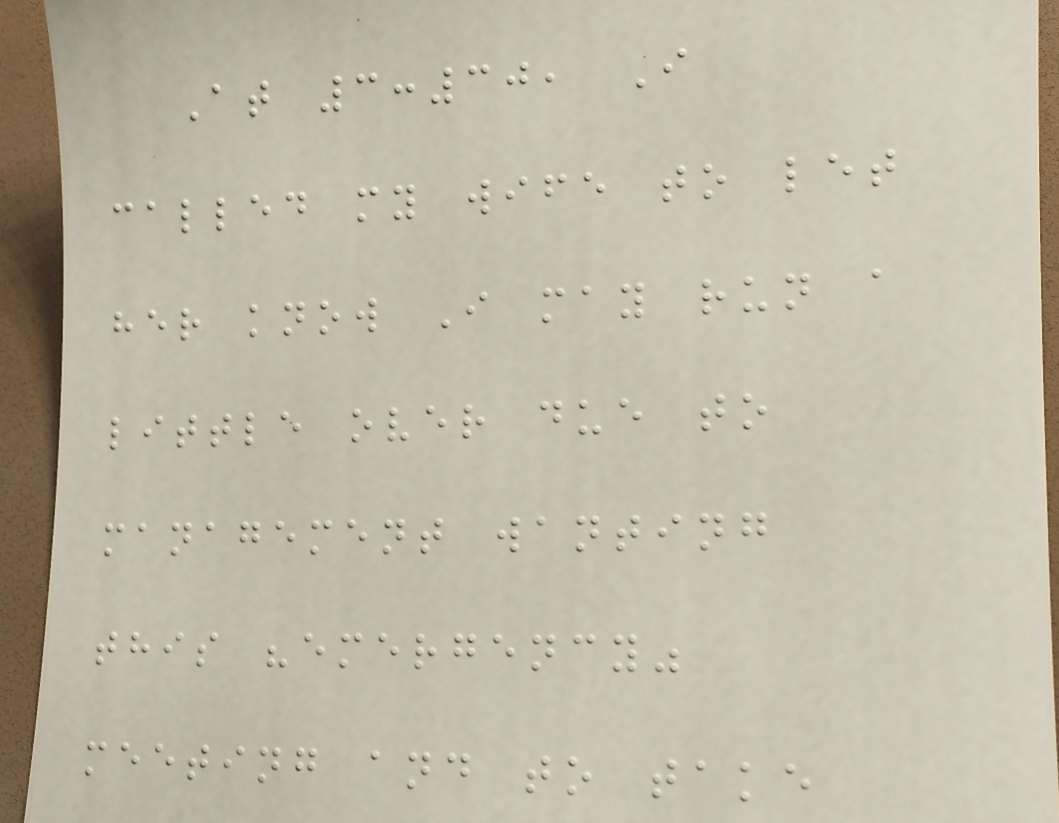At 3:30, I
called my wife to let
her know I may run a
little over due to
management wanting
this "emergency"
meeting and to take
